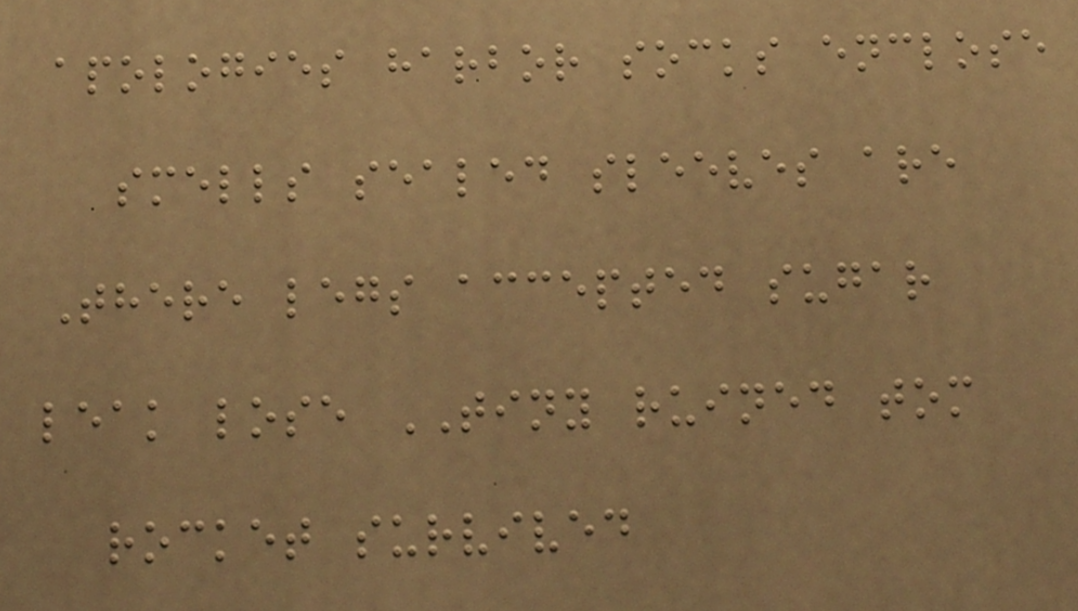apologies harbor socks enclose
smells sealed sleeves are
There legs accepted sugar
leak lose TINY ruined tom
rocket survived
